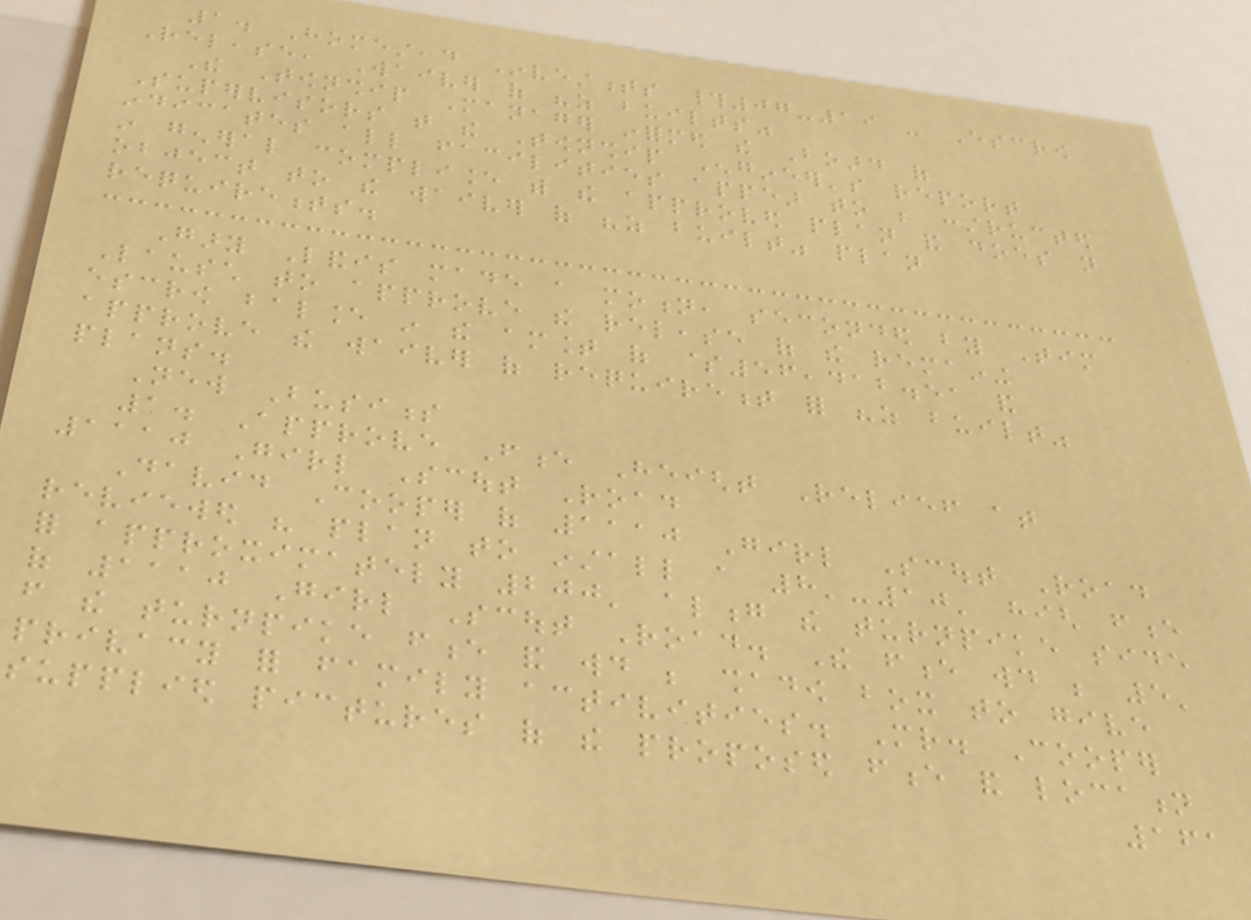1. Homestead Investments #07-19 - Escrow
Release, Waiver of "as builts"
The Township Manager informed the Board of
Supervisors that the Township Engineer's report
indicates all facilities appear to be constructed
in general compliance with the approved plan and does not
object to the waiver of "as built" plan
requirements.
Gary Landis made a motion, seconded by Tim
Lausch to approve the release of the remaining
escrow balance in the amount of $56,412.51 and
approve the waiver of requirement for "as built"
plans.
New Business
1. Approve Fence Height Relief at
1110 Girl Scout Road
David Cooper of 1110 Girl Scout Road
reviewed his plan to install a 8'-10' high fence
for approximately 200' along the turnpike side
of 1110 Girl Scout Road. The fence would be 5'
from the turnpike fence and would be shadow box to give
privacy for family activities. Mr. Cooper
supplied pictures of the proposed fence and location
161
